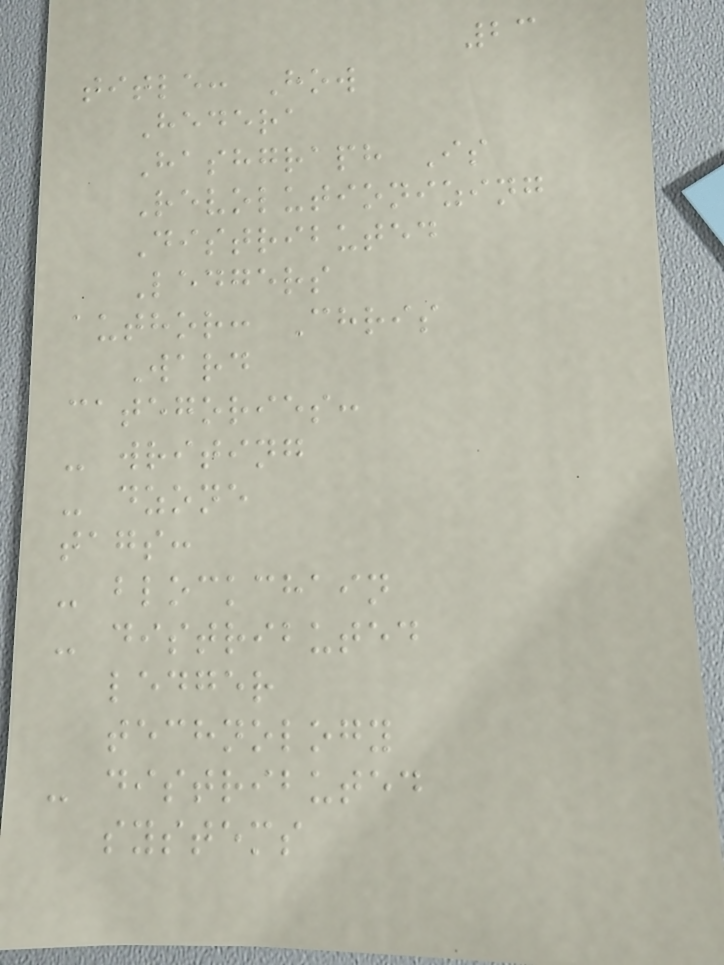23
title: How
Hedera
Hashgraph Is
Revolutionizing
Distributed
Ledgers
author: Chris
Ward
categories:
- writing
- dzone
tags:
- blockchain
- distributed
ledger
technology
- distributed
systems
